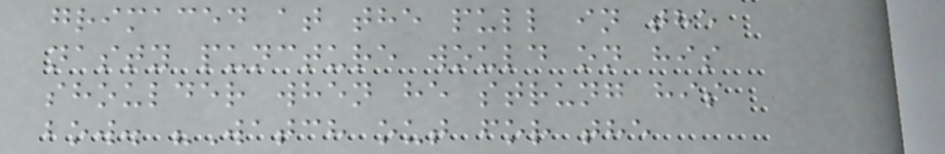grimaced at the pull in the
nasty puncture would on his
shoulder when he strung his
bow. "Watch out for the
